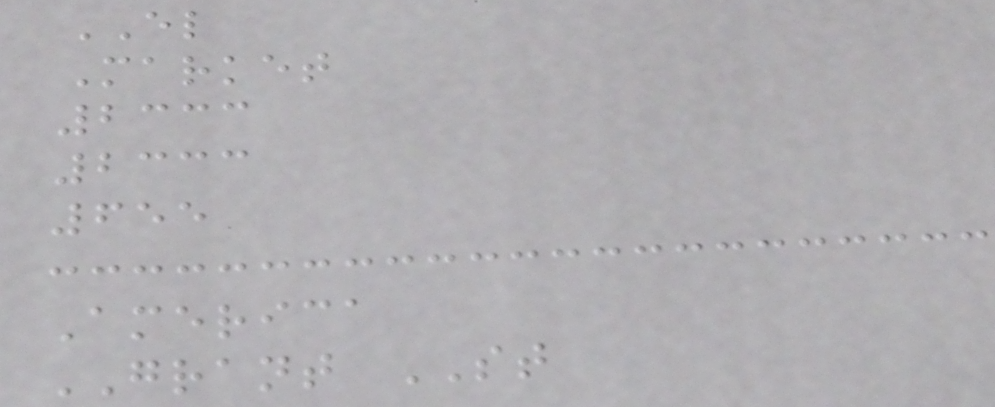EL
Market
2333
2333
655
America
GRANT ST
